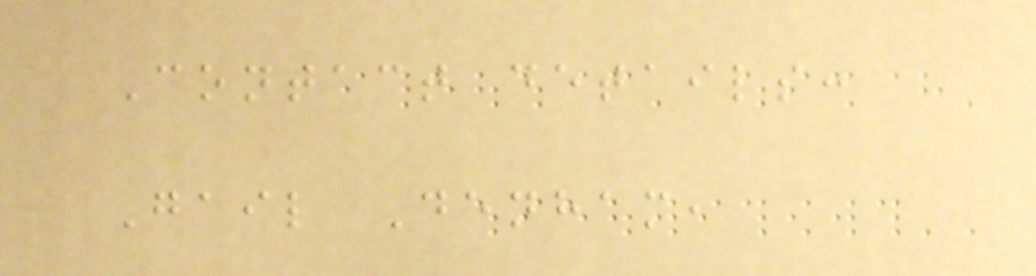Contact details:
Gail Denham,
